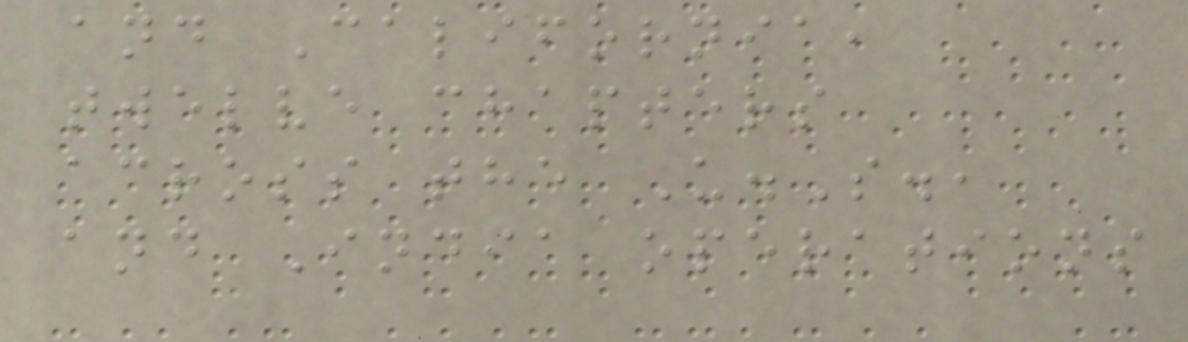and California,
twelve chapters
across the U.S.,
and India operations
